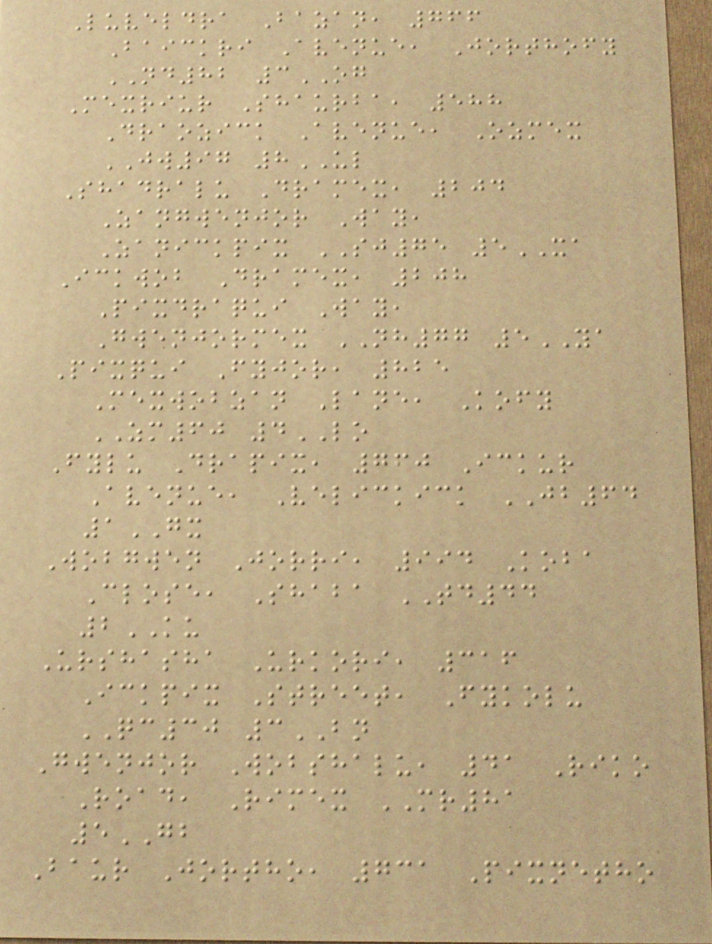Luveldra Bazan, 766
Baickri Avenue, Jorthofy
ND82 3OG
Mexriur Shaurba, 588
Draozick Avenue, Ozmex
JW97 8UL
Shadralu Dramex, 204
Zangwenjor Way,
Zanickpix SJ75 5XA
Ickwob Dramex, 208
Pixdraqui Way,
Gwenjormex NH77 5YA
Pixqui Fyjor, 825
Mexwobzan Lane, Kofy
ZM60 4LO
Fylu Drapix, 760 Ickur
Avenue, Velickick JB64
1GX
Wobgwen Jorri, 994 Koba
Close, Shaba TD44
2KU
Urshasha Urkori, 316
Ickpix Street, Fykolu
QC30 3BN
Gwenjor Wobshalu, 41 Riko
Road, Rimex MR81
5GB
Baur Jortho, 731 Pixnetho
